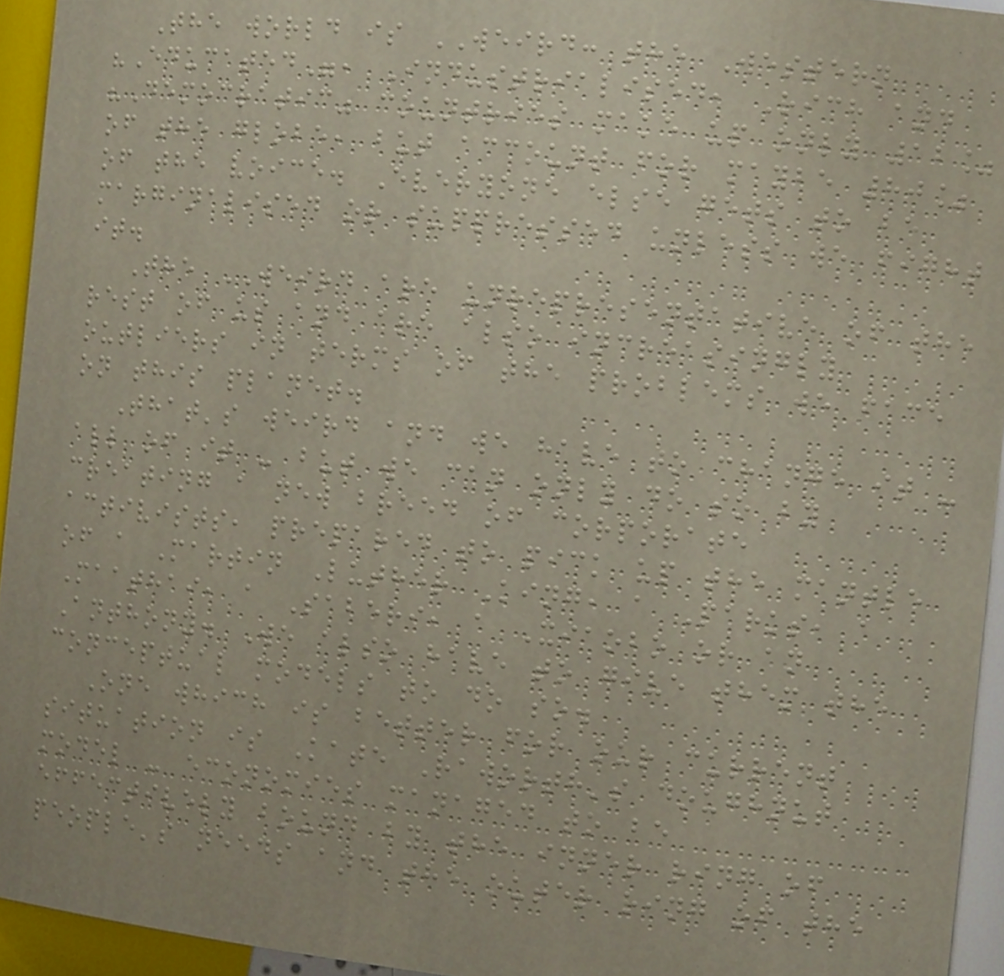The world is WEIRD: the Western
"Educated", Industrialised, Rich and
"Democratic" countries make up only 12%
of the globe, but account for maybe 80%
of the voice. Everyone else gets to be
marginalised or suppressed unless we fight
it.
The WEIRD are unrepresentative of the
rest of us and are also increasingly
outliers in terms of the problems we face
on this planet.
That's weird and we have to change it -
all of it - but we can only do so by
creating a new breed of corporate
activists, prepared to pick up the mantle
of a Martin Luther King, a Parks, a
Maathai, a Saberi, a Xiaobo or an
Anthony. We also have to give them the
conceptual models to do so.
One which is better for our current
situation is Kate Raworth's doughnut
model - economies managed to be
effectively bound by the inner ring of
people's needs and the outer ring of the
